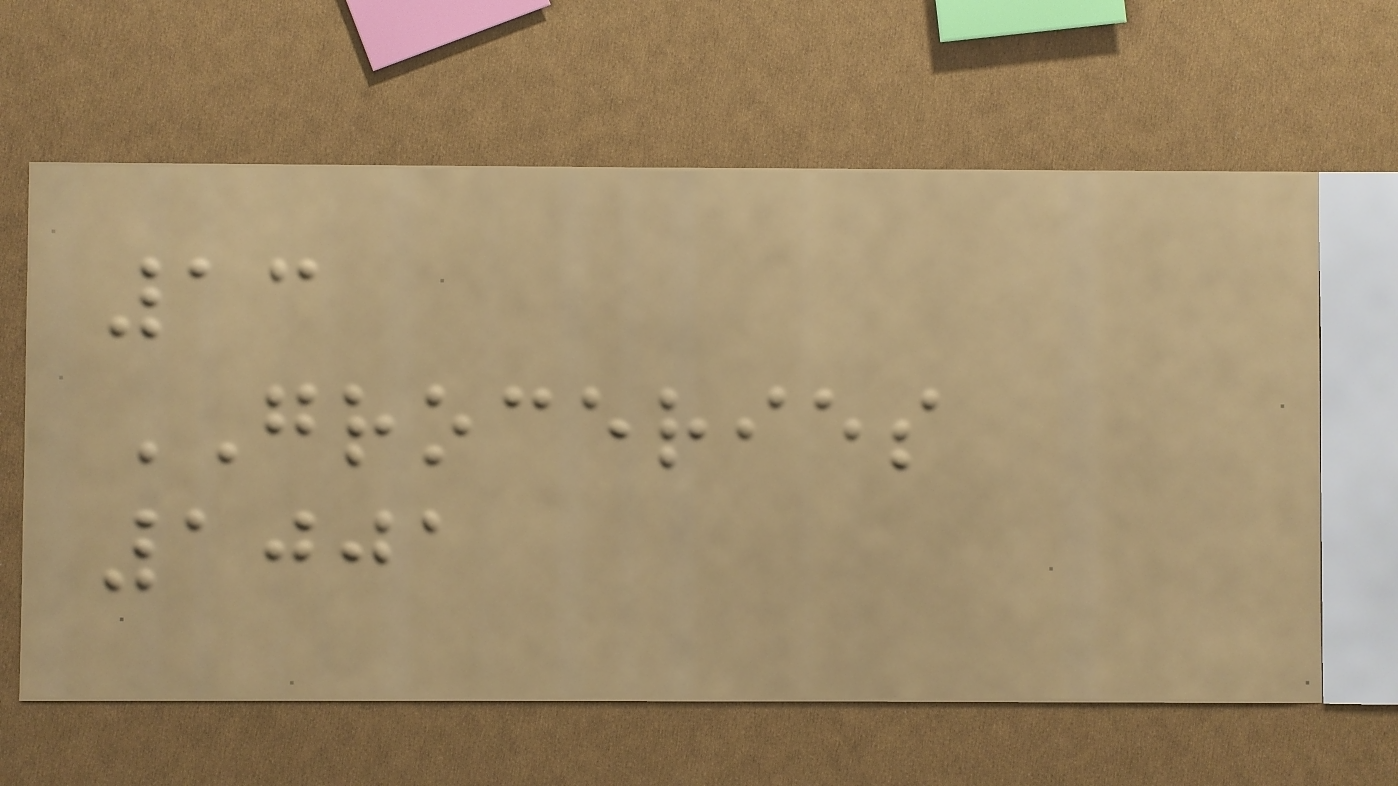13
GROCERIES
1001
